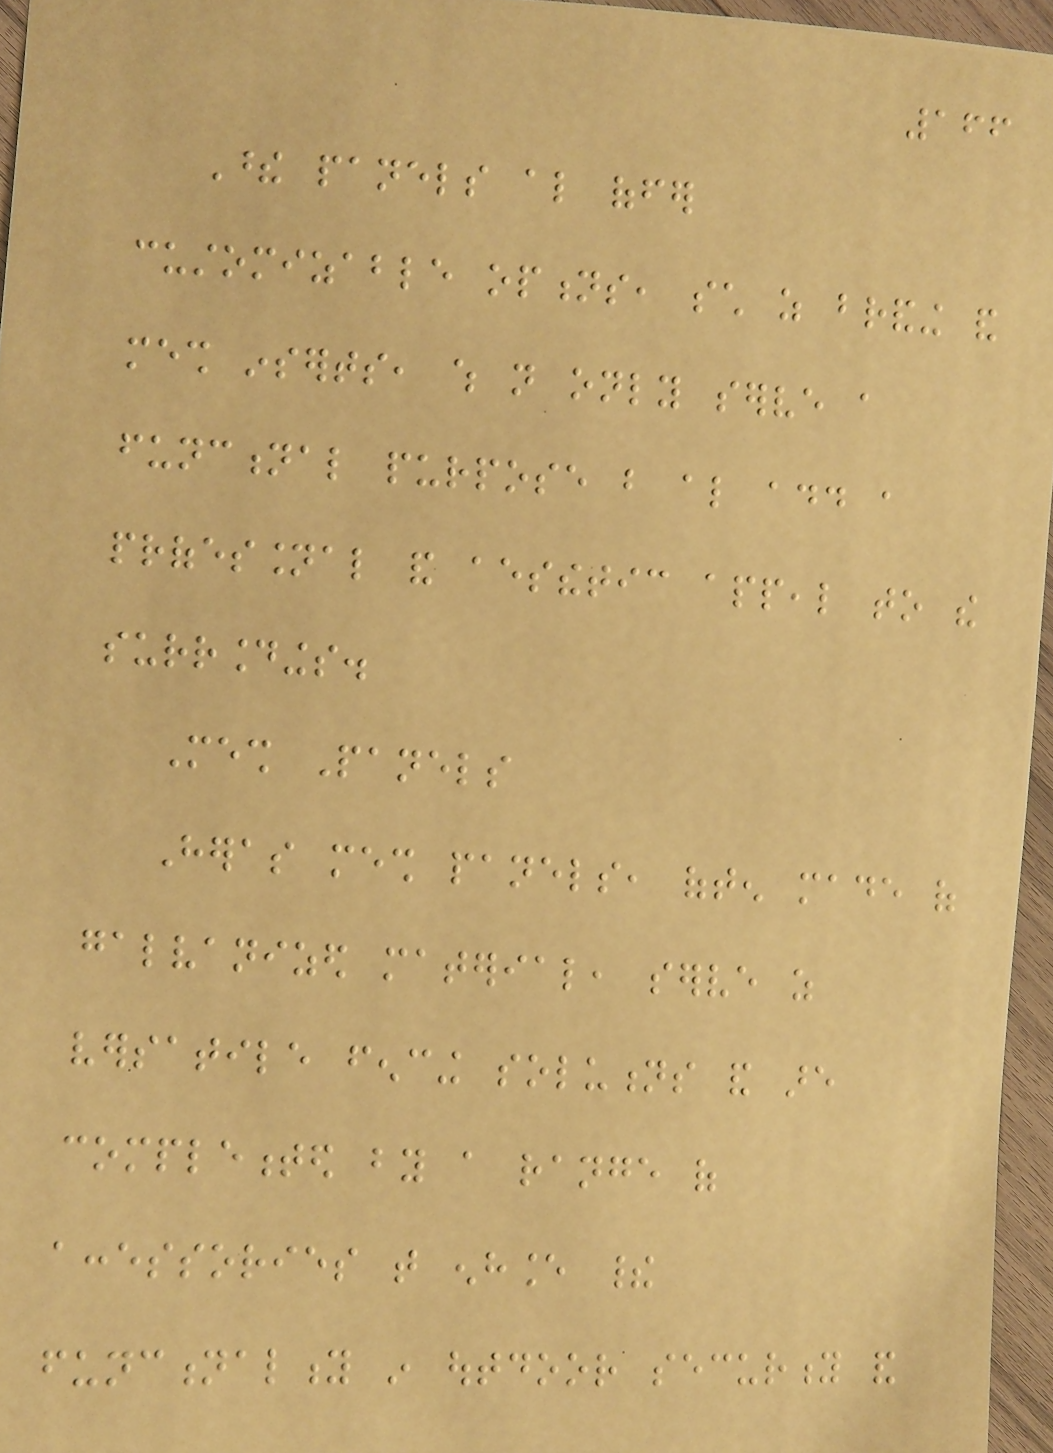166
These panels also offer
customizable options, such as branding and
mesh inserts, which not only serve a
functional purpose but also add a
professional and aesthetic appeal to the
surroundings.
Mesh Panels
Heras mesh panels, often made of
galvanized material, serve as
versatile fencing solutions and are
complemented by a range of
accessories that enhance their
functionality in outdoor security and
